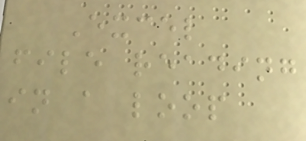Excel
file reading
in a loop
